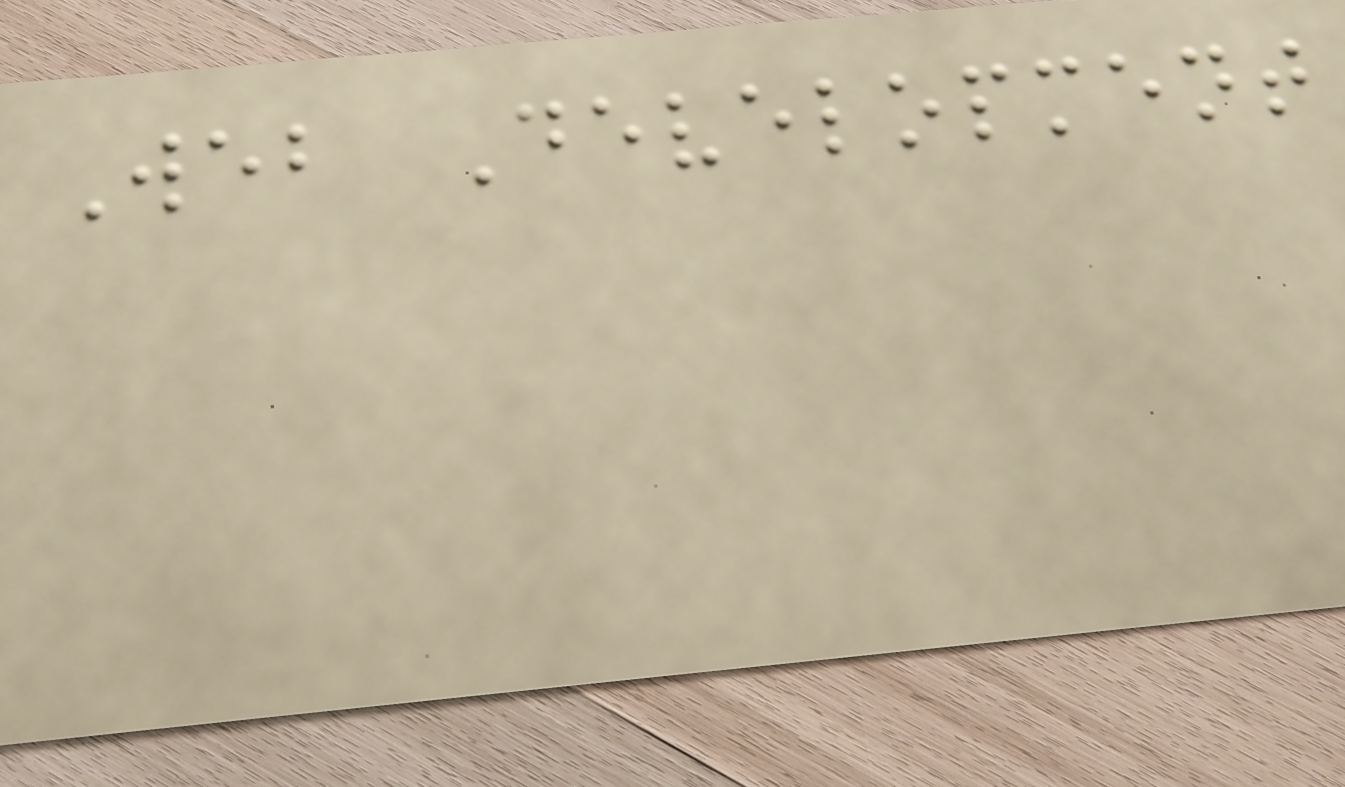Web Development
